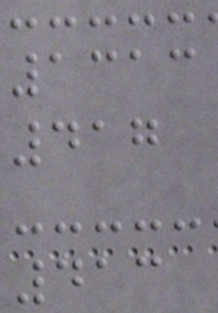1313
417
413
